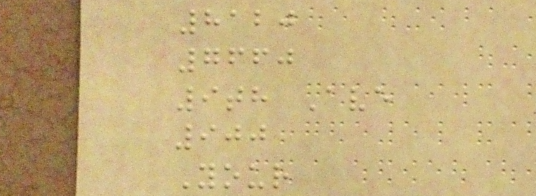8120
7660
9th Ave
900
Your
